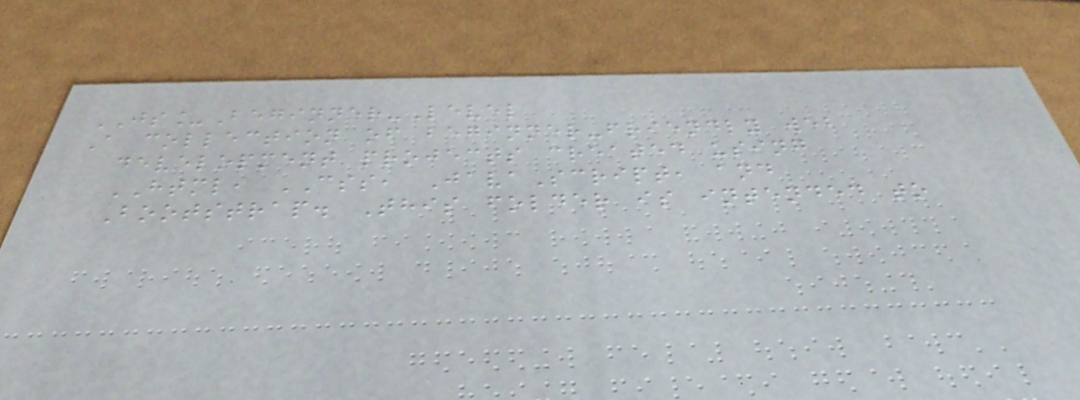JS_Beginner-Level
A collection of beginner-friendly web
development projects created using
HTML, CSS, JavaScript, and
Bootstrap. This folder is intended to
